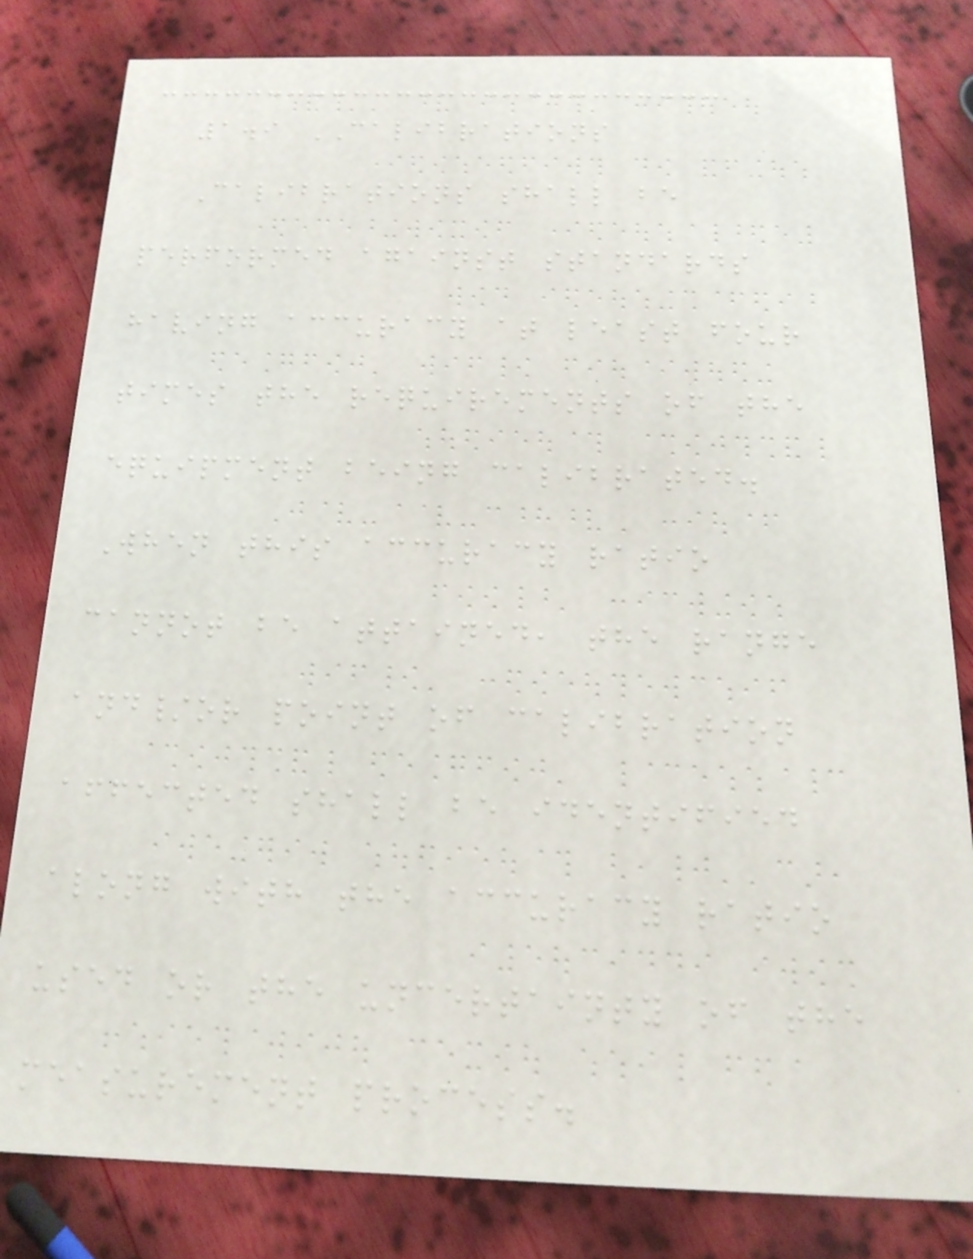1.9 CALIBRATIONS
Calibrations shall be
performed against standards
having accuracy at least four
times the requirements of the
equipment being calibrated.
When this accuracy ratio
cannot be attained, the range
and/or point of calibration
affected shall be identified
along with the accuracy ratio
used or the uncertainty of the
measurement process.
